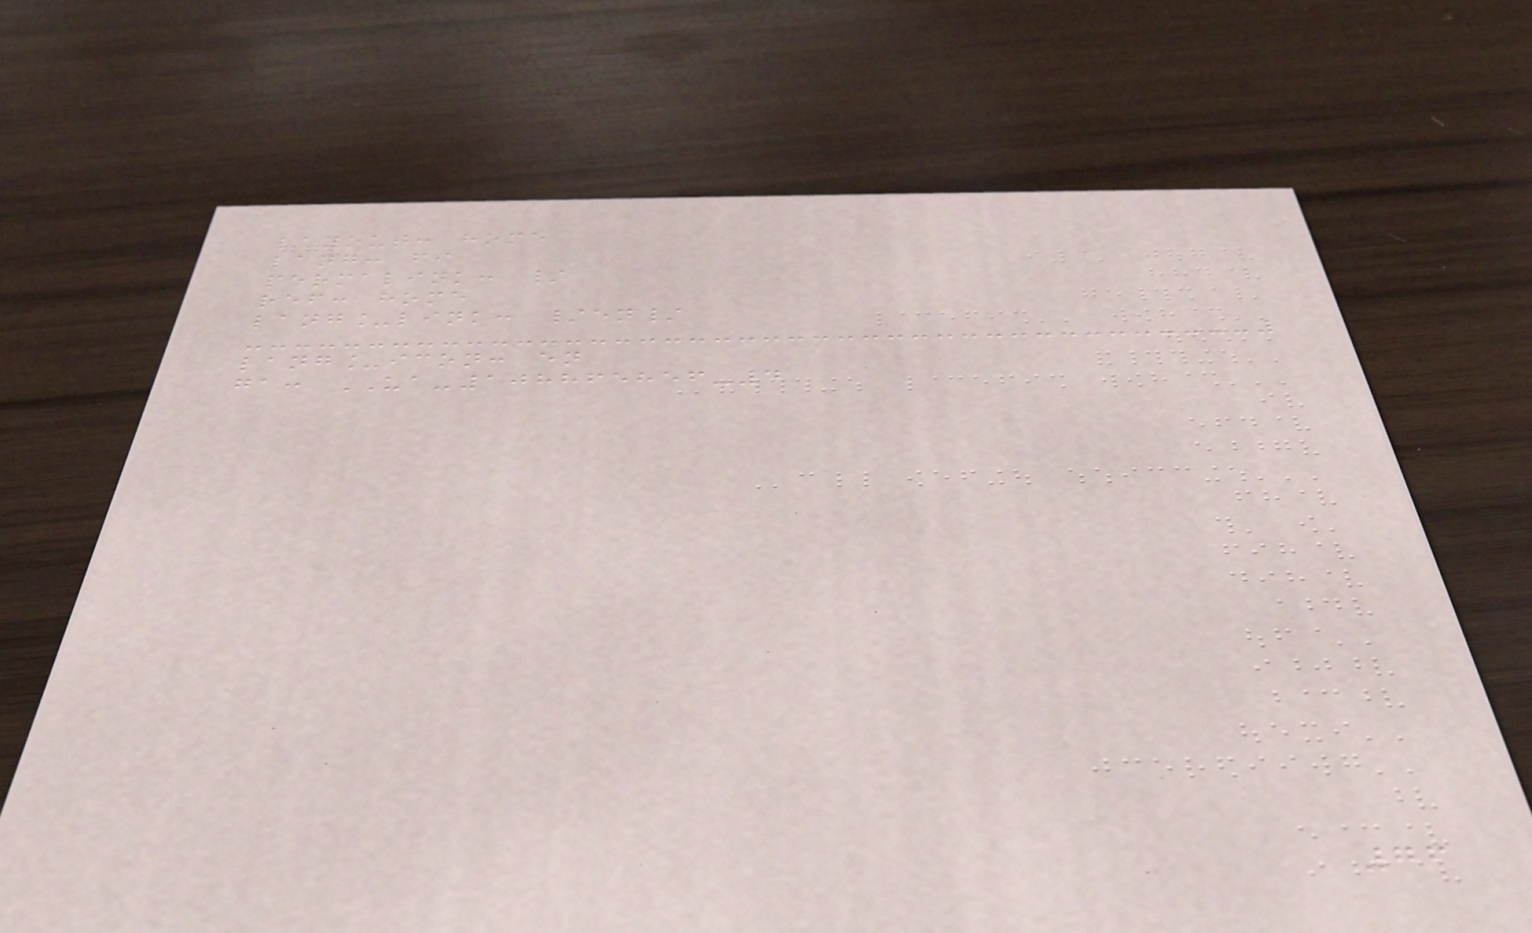layout: home
lang: fi
permalink: /
ref: home
lang_link: /en/
lang_icon: en
ga: UA-108865856-4
76
